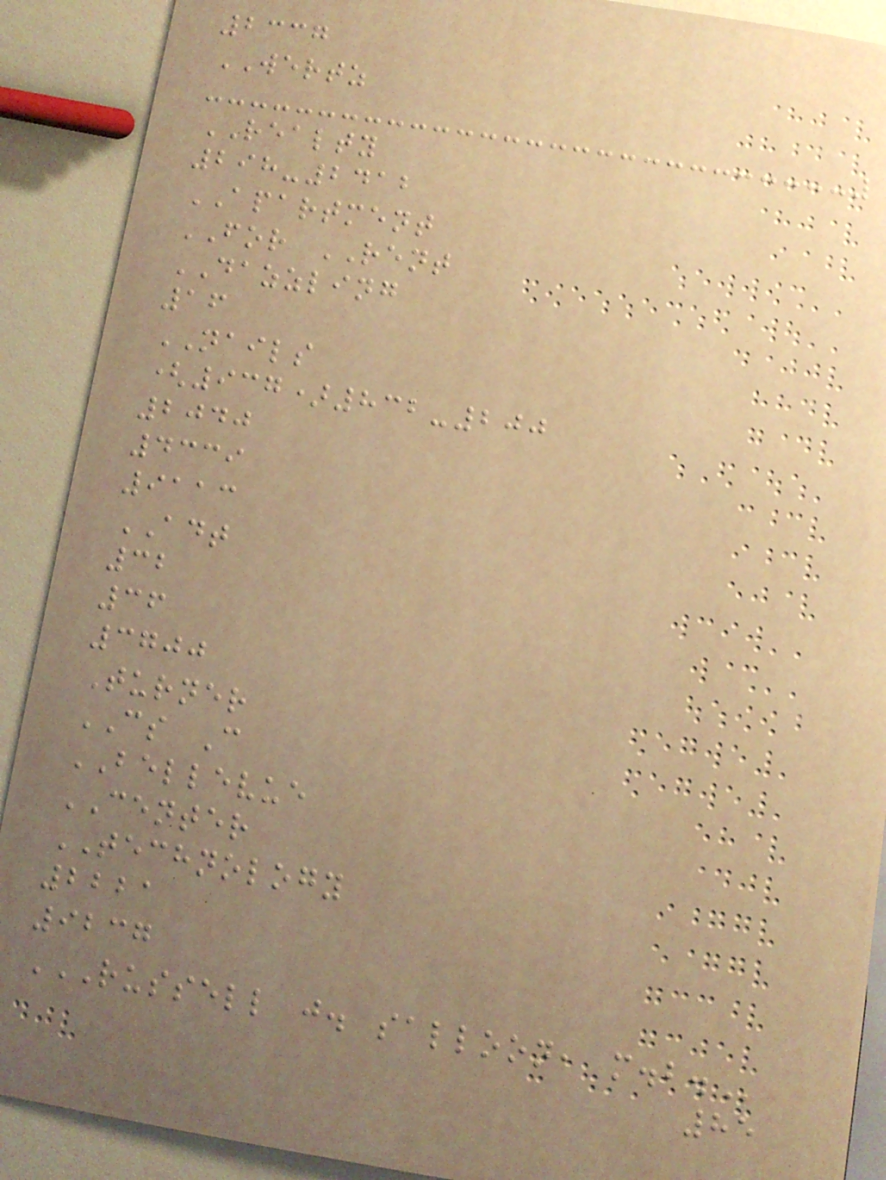2337
WERTZ
REALTY
298-2412
APARTMENT
FOR RENT
DAZZLING
16
NAILS
(937)832-200
2040
4339
9113
ADT
32
36
3700
Turner
CS C
BELLEVUE
CENTER
TECHNOLOGY
2221
9237
RUSSELL J. SALLOON, M.B.
85
